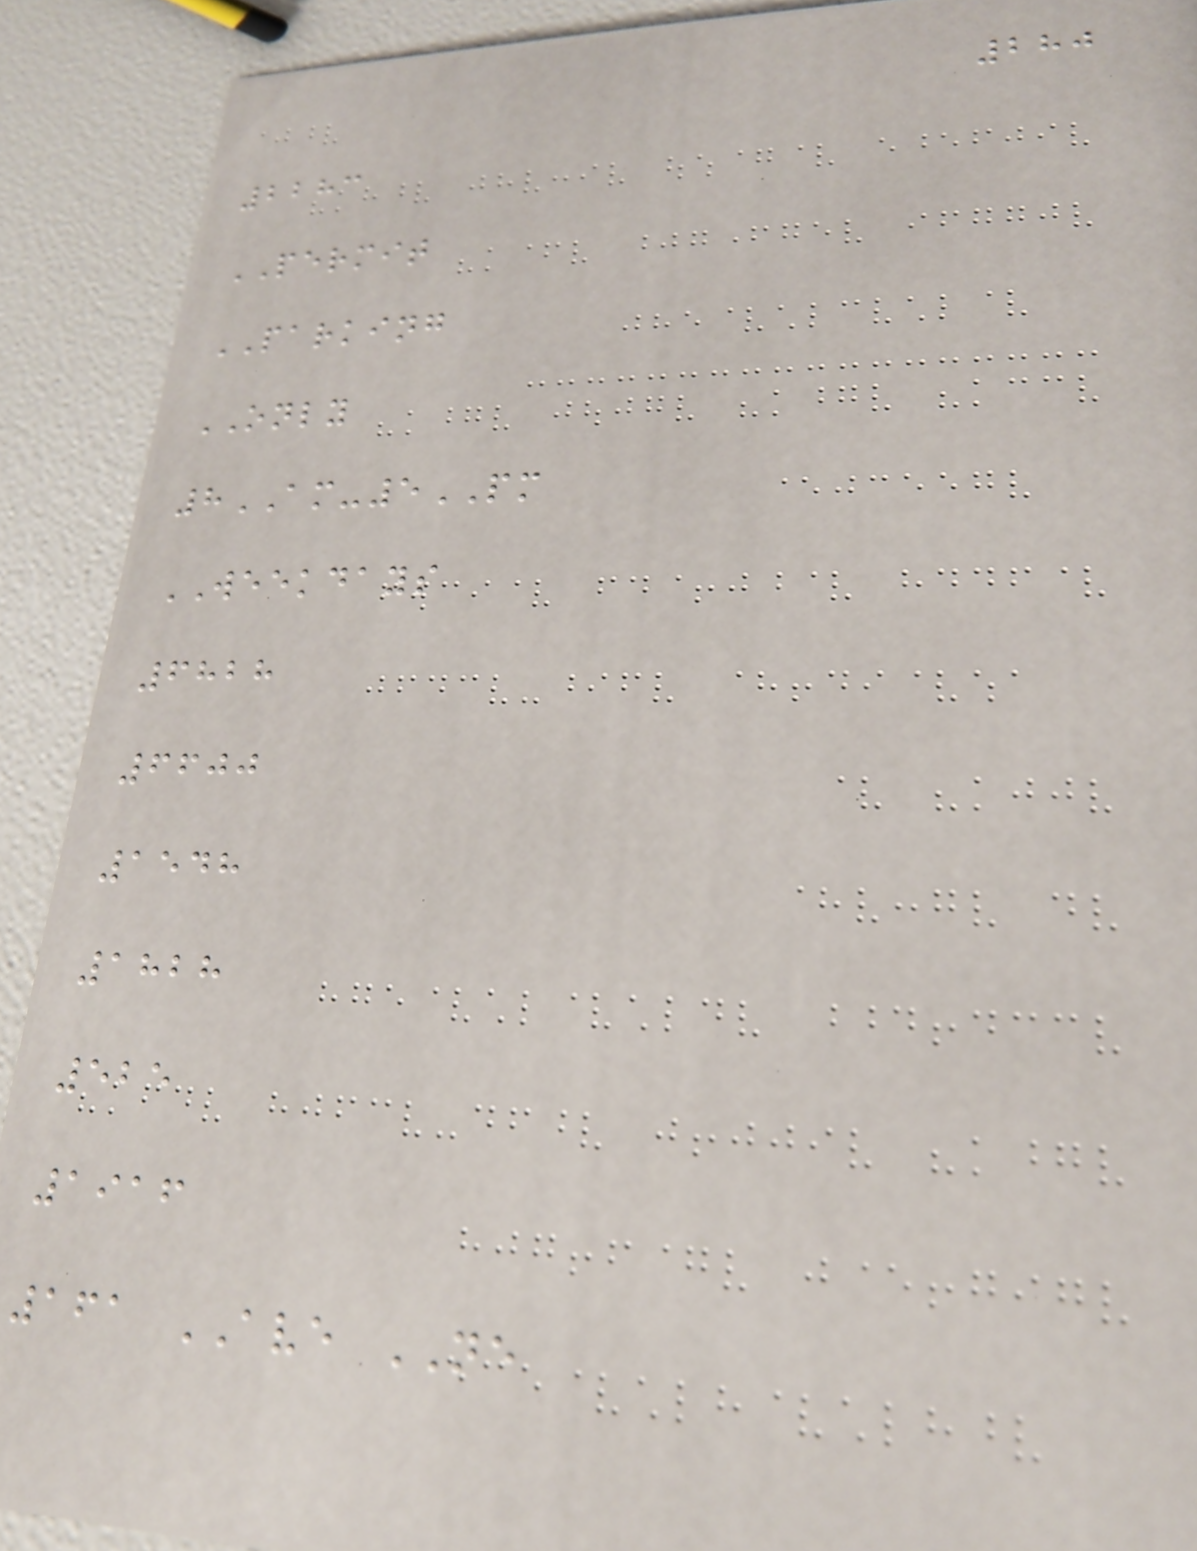280
2283
PERMIT
PARKING
ONLY
8AM-5PM
WEEKDAYS
6828
6600
1548
1828
525
1916
161 AVE NE
